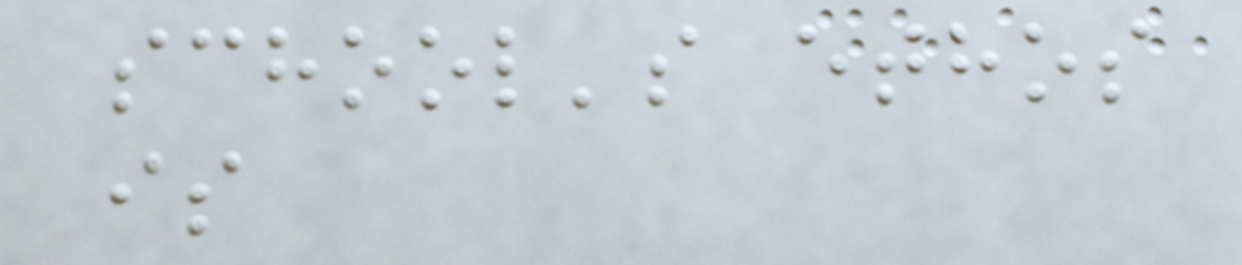school's ethos
is
